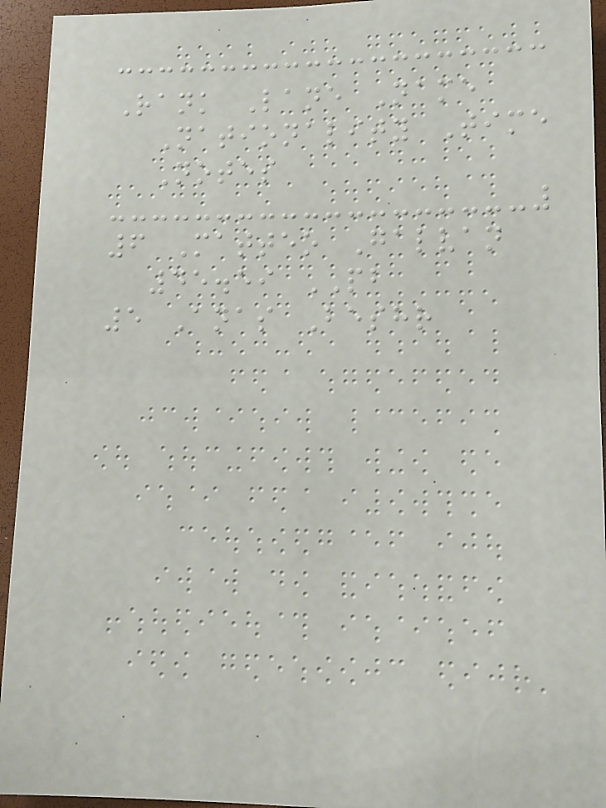Rank Lane Name
Nationality Time
Notes
6 Matteo Galvan
45.59 PB
5 Anas Beshr
